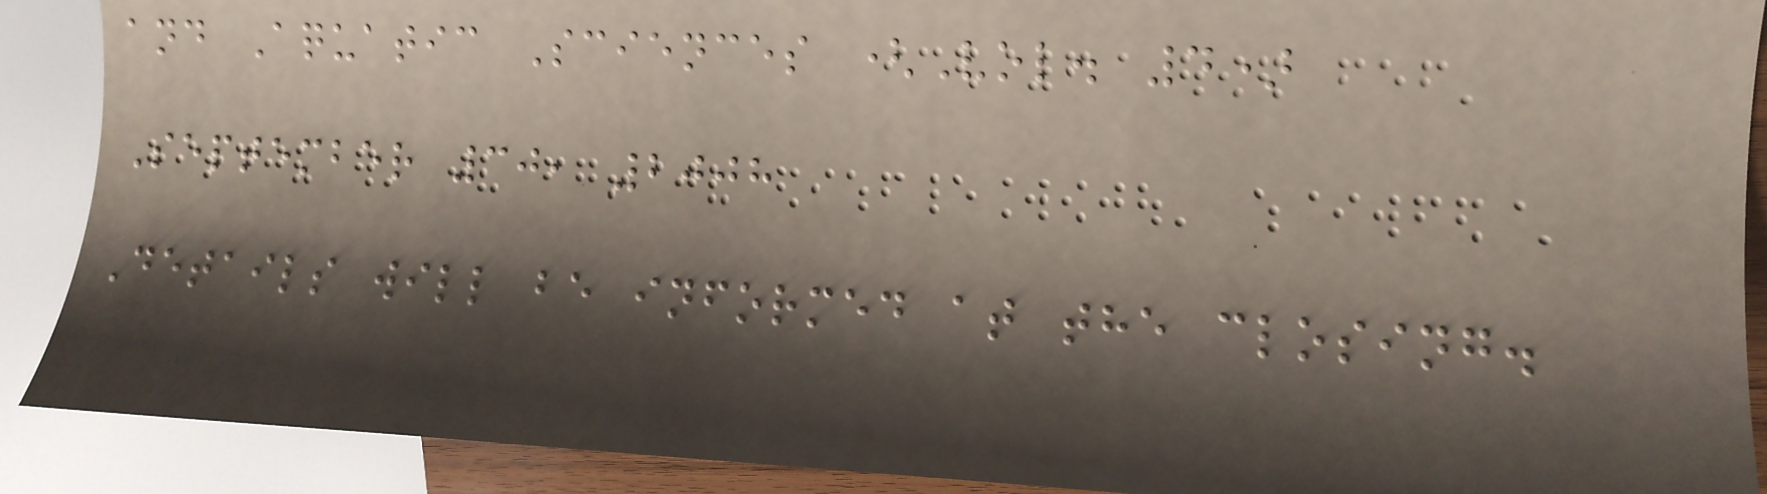and Aquatic Sciences (Vol. 4)
September 30, 2008
Details will be informed at the closing.
